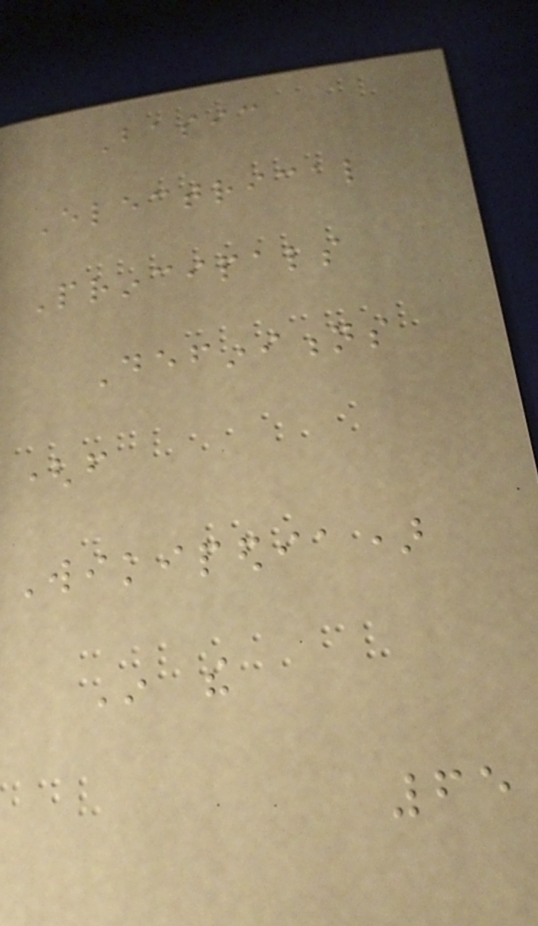Basic
Electrical
Principals
Definitions
(from
Wikipedia)
In the
65
